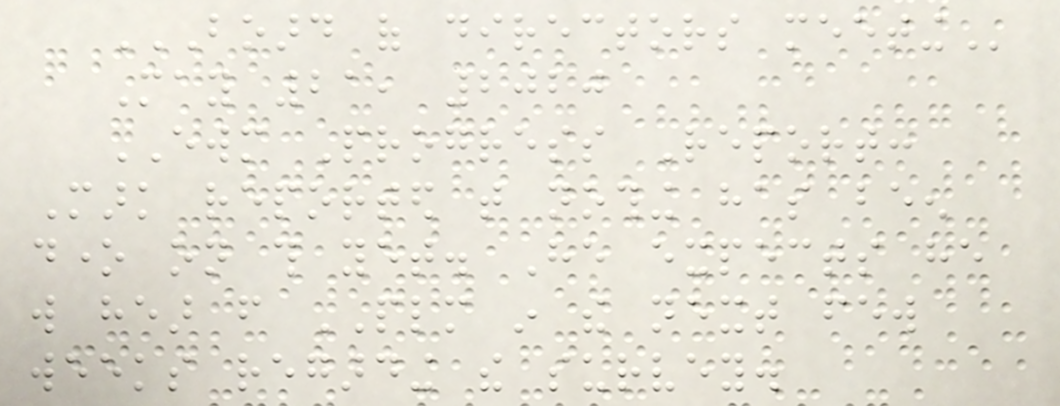BOARD OF DIRECTORS MEETING
May 21, 2020
EWM Progress Report:
Mark reported that nothing has been
done on this yet. He expects he
will hear from PLM in the next few
weeks regarding the survey.
